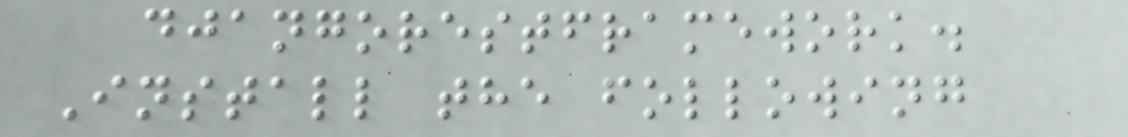djangorestframework.
Install the following
